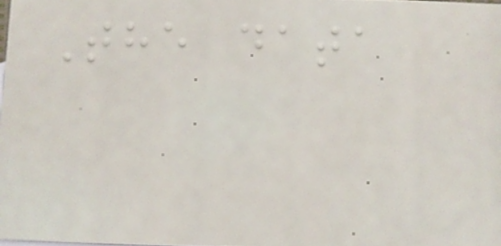The data
